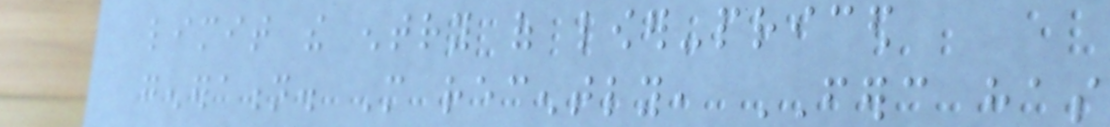limit the entry of lower-priced
generation. More recently, FERC has
